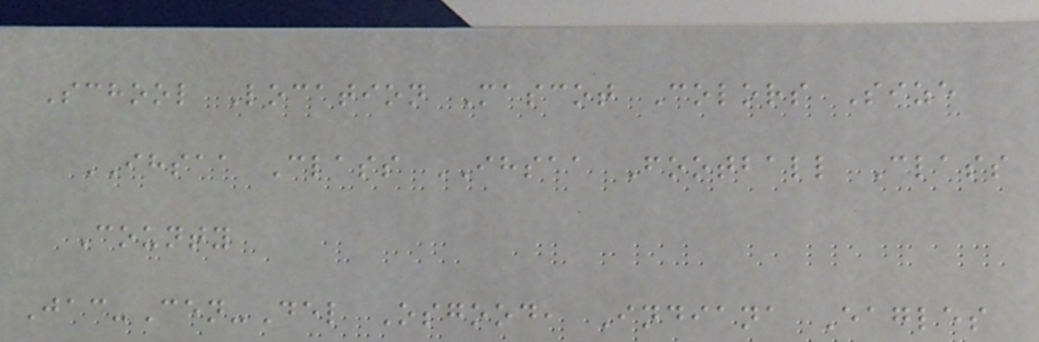School Location Mascot Colors Size
IHSAA Class IHSAA Football Class
County
Jac-Cen-Del Osgood, Indiana Eagles
